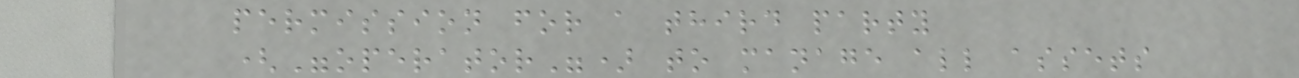permission for a third party
("operator") to manage all assets
